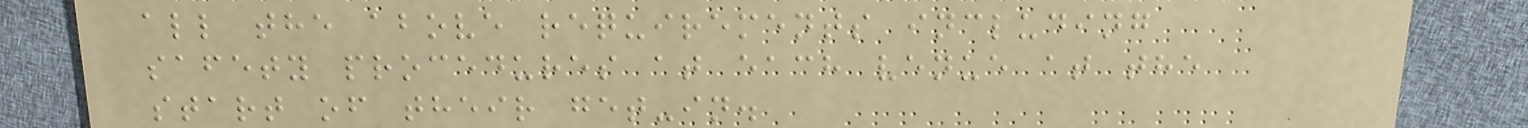all the above requirements including
safety procedures at each venue at the
start of their get-in.
